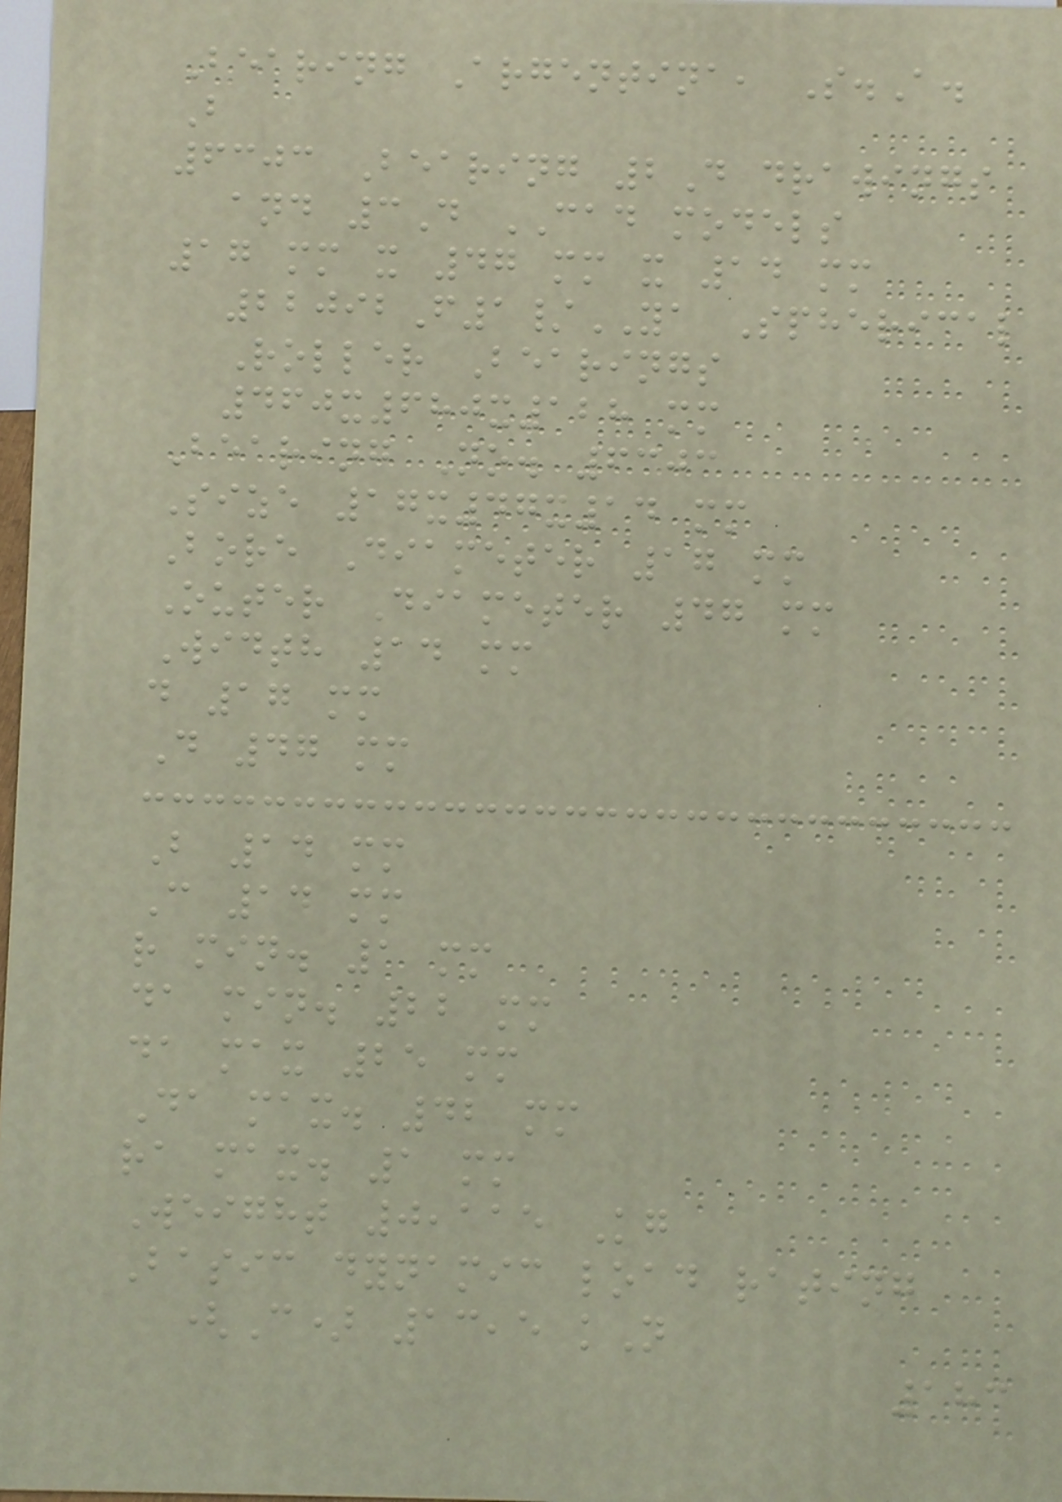Bearing Argentina, S.A.
B
6303 Bearing 2D drawings
and 3D CAD models
17 mm x 47 mm x 14 mm
22092F1/YA Spherical
Roller Bearings
460x680x128 mm
Bearing No. 6303
Size 17x47x14 mm
Bore Diameter 17 mm
Outer Diameter 47 mm
Width 14 mm
d 17 mm
D 47 mm
B 14 mm
C 14 mm
r min. 1 mm
da min. 22 mm
da max 25 mm
Da max. 42 mm
ra max. 1 mm
Weight 0,115 Kg
Basic dynamic load rating
(C) 13,5 kN
183
